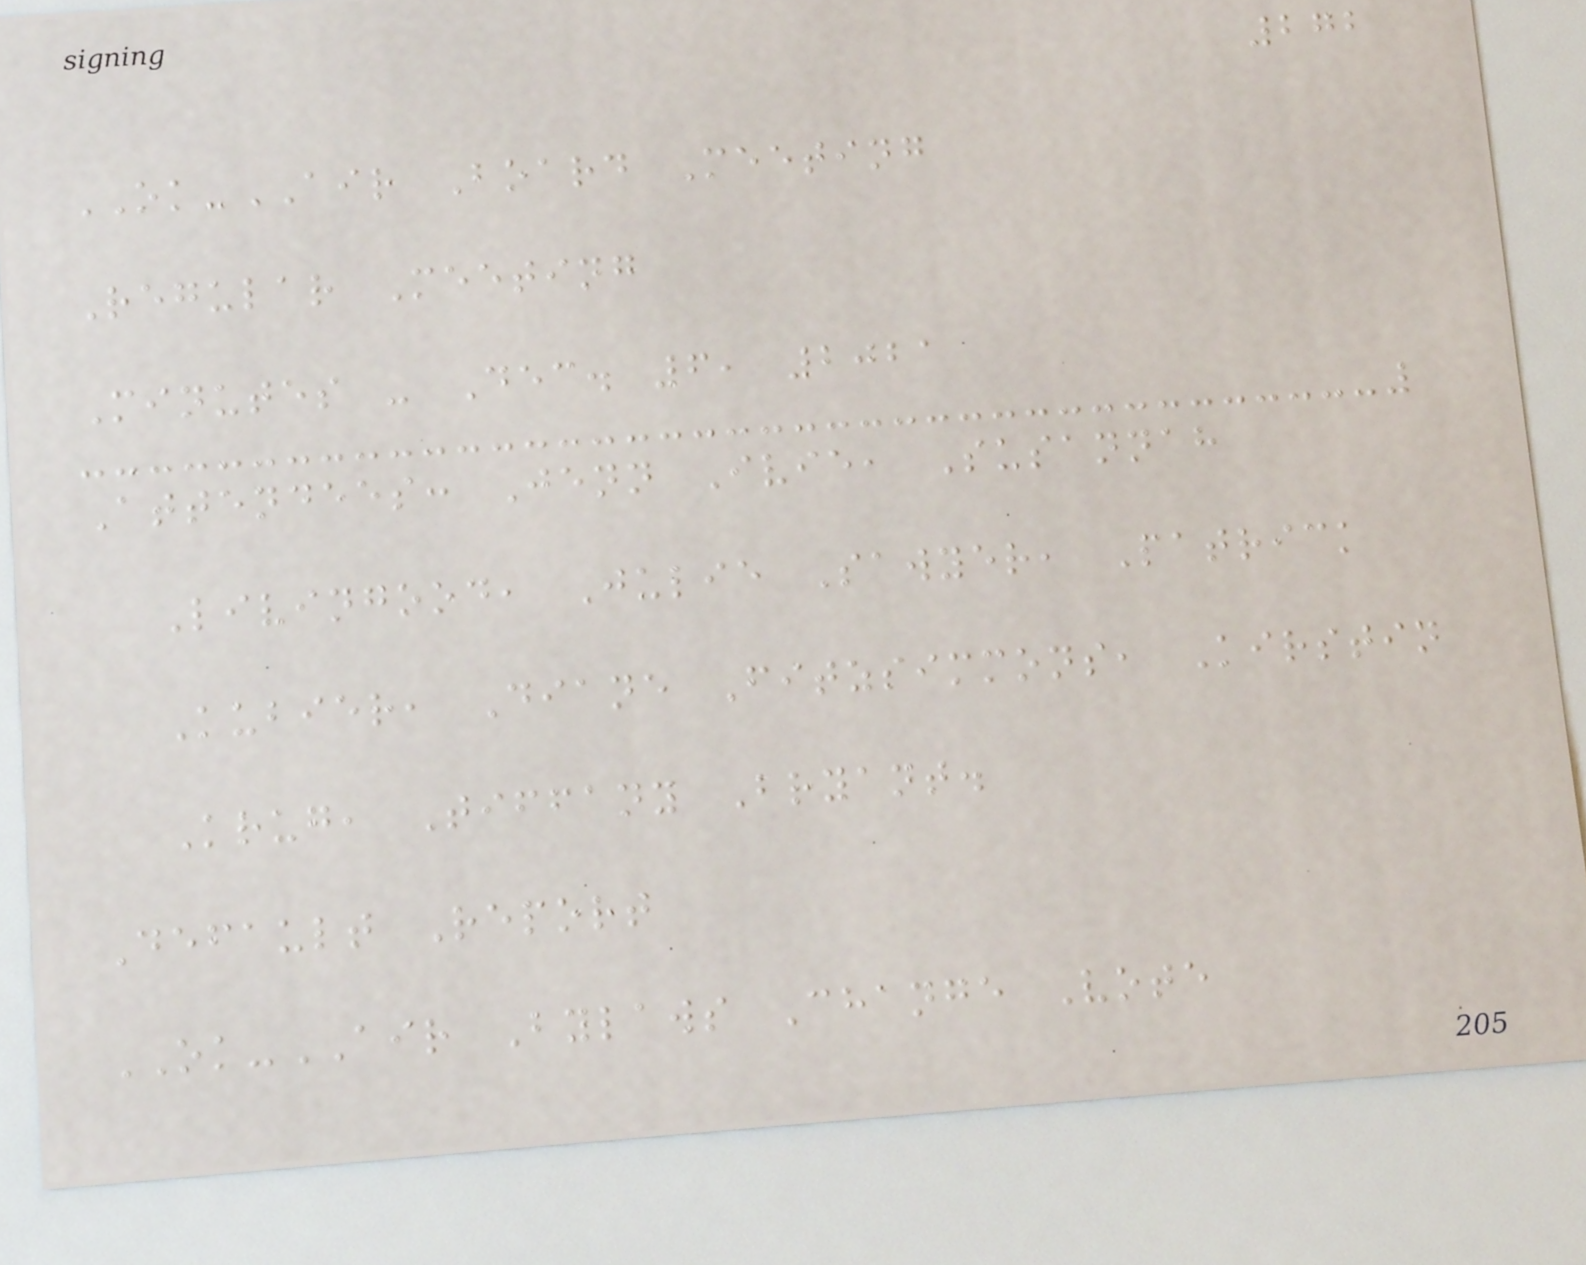272
OK-AIR Board Meeting
Regular Meeting
Minutes - Dec. 6, 2021
Attendees: Jenn Ivie, Susannah
Livingood, Julie Sawyer, Patrick
Kubier, Diane Fitzsimmons, Kirstin
Krug, Tiffany Bryant.
Default Report
OK-AIR Bylaws Change Vote
